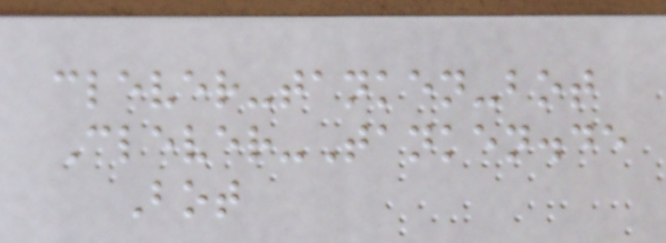clever-tanken-bot
Clever-Tanken.de
Bot
